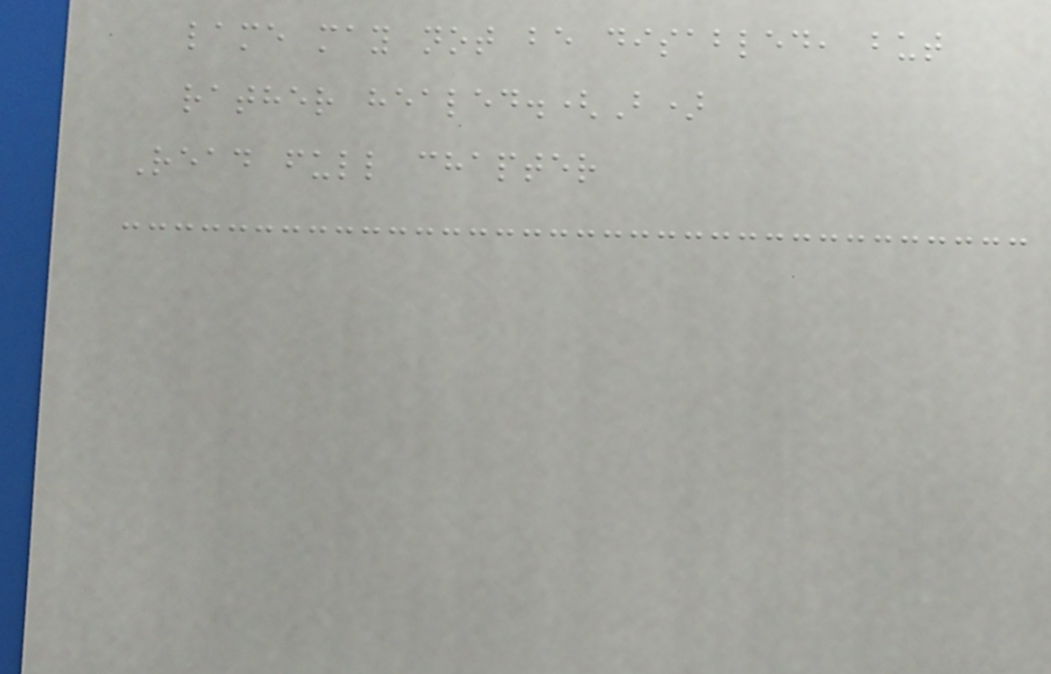lame may not be disabled, but
rather healed.(B)
Read full chapter
